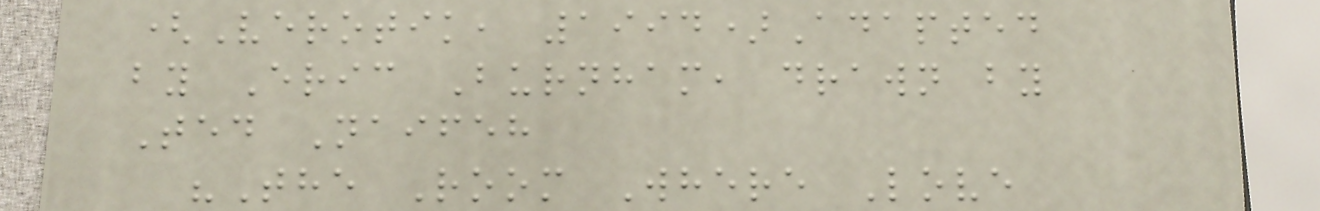(Verotik, 1994)Adapted
by Eric Burnham, drawn by
Ted Naifeh
"The Room Where Love
